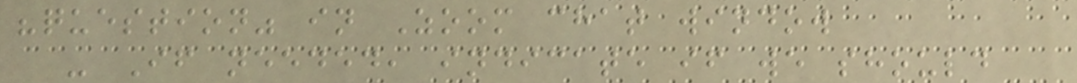"question" in Zoom chat window
- If needed, indicate if we should
